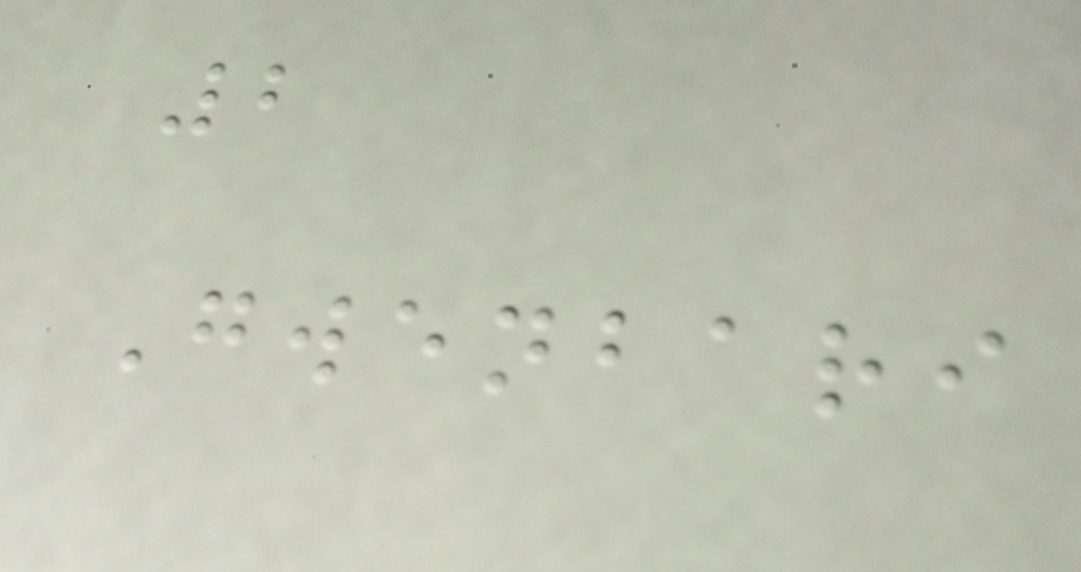2
Gwenbari
